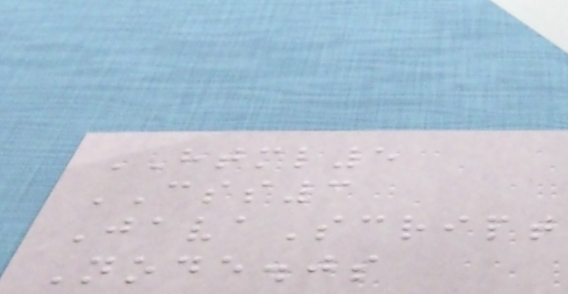HTML5
CSS3
JavaScript
Node.js
